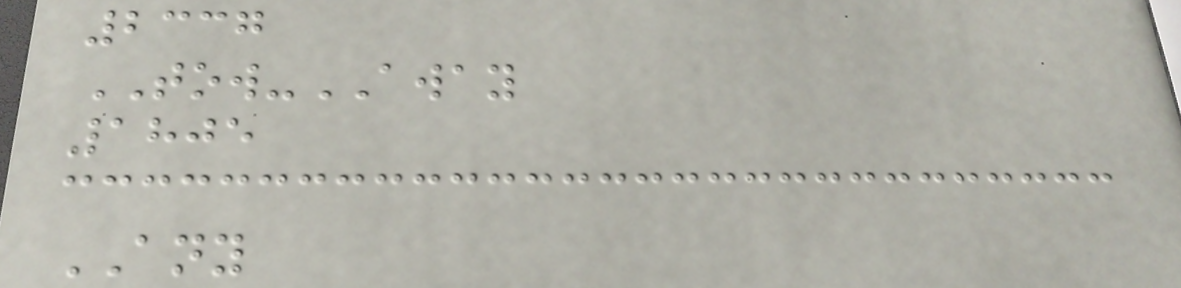2337
TOW-AWAY
1805
ANY
